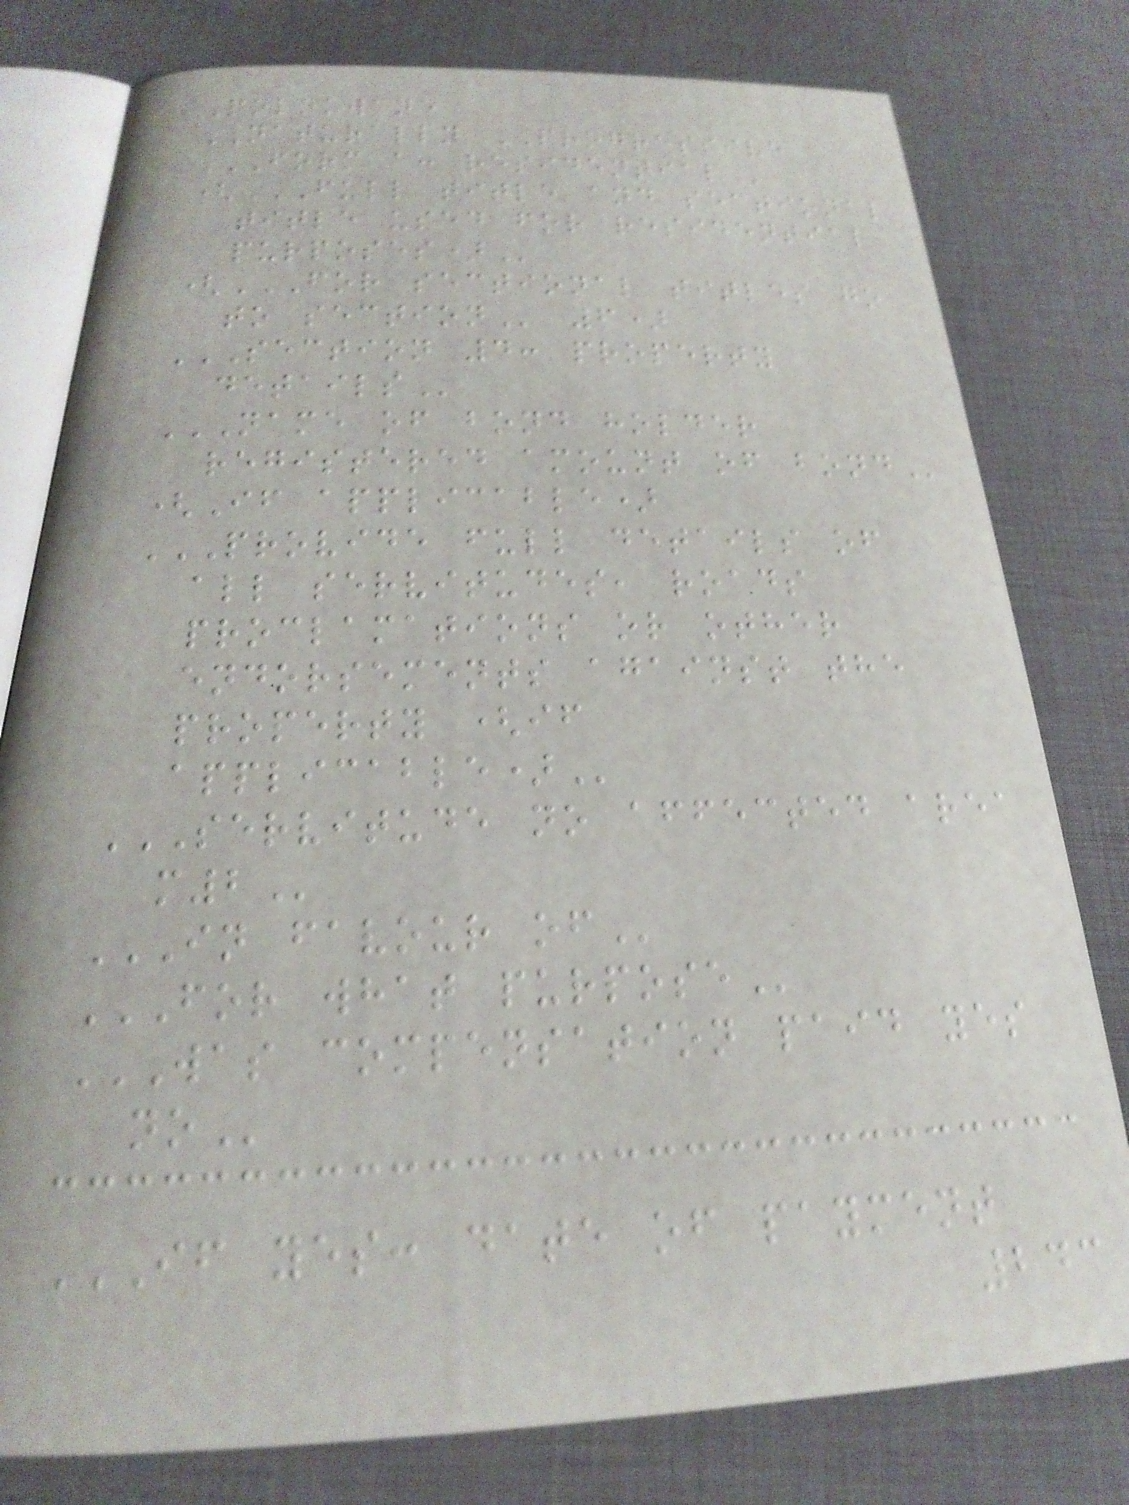Polokwane
NATURALLY PROGRESSIVE
FORM A: RESIDENTIAL
(FULL TITLE AND SECTIONAL
TITLE USED FOR RESIDENTIAL
PURPOSES)
(FOR SECTIONAL TITLES GO
TO SECTION 6)
SECTION 4: PROPERTY
DETAILS
NAME OF BOND HOLDER
REGISTERED AMOUNT OF BOND
(If applicable)
PROVIDE FULL DETAILS OF
ALL SERVITUDES, ROADS
PROCLAMATIONS OR OTHER
ENDORSEMENTS AGAINST THE
PROPERTY (IF
APPLICABLE)
SERVITUDE NO AFFECTED AREA
M2
IN FAVOUR OF
FOR WHAT PURPOSE
WAS COMPENSATION PAID YES
NO
IF YES: DATE OF PAYMENT
243
